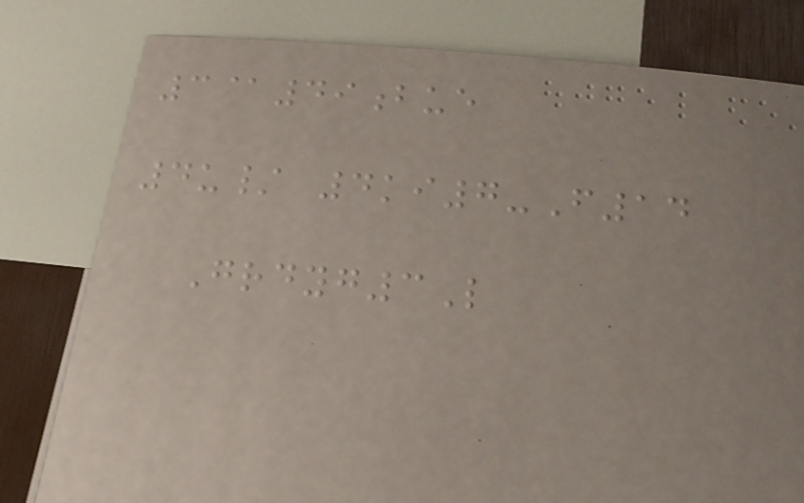3@49bue
4u/ 4ki7-F14
Grdyg3L
